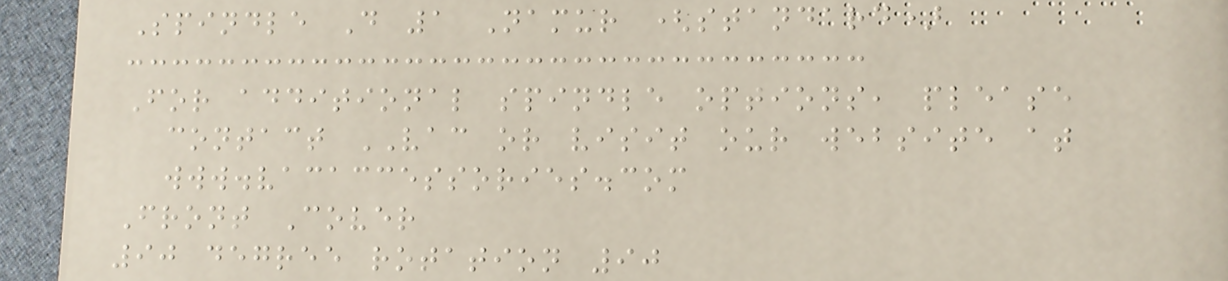Spindle D 1 Namur (standard)
For additional spindle options, please
contact VAC or visit our website at
www.vacaccessories.com
Front Cover
90 degree rotation 90
